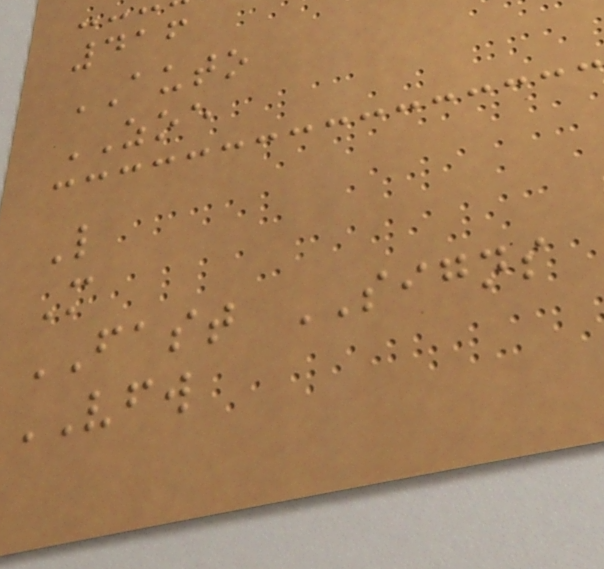416
AUTO
ZOE
L
M
FAST SIGNS
VFW
